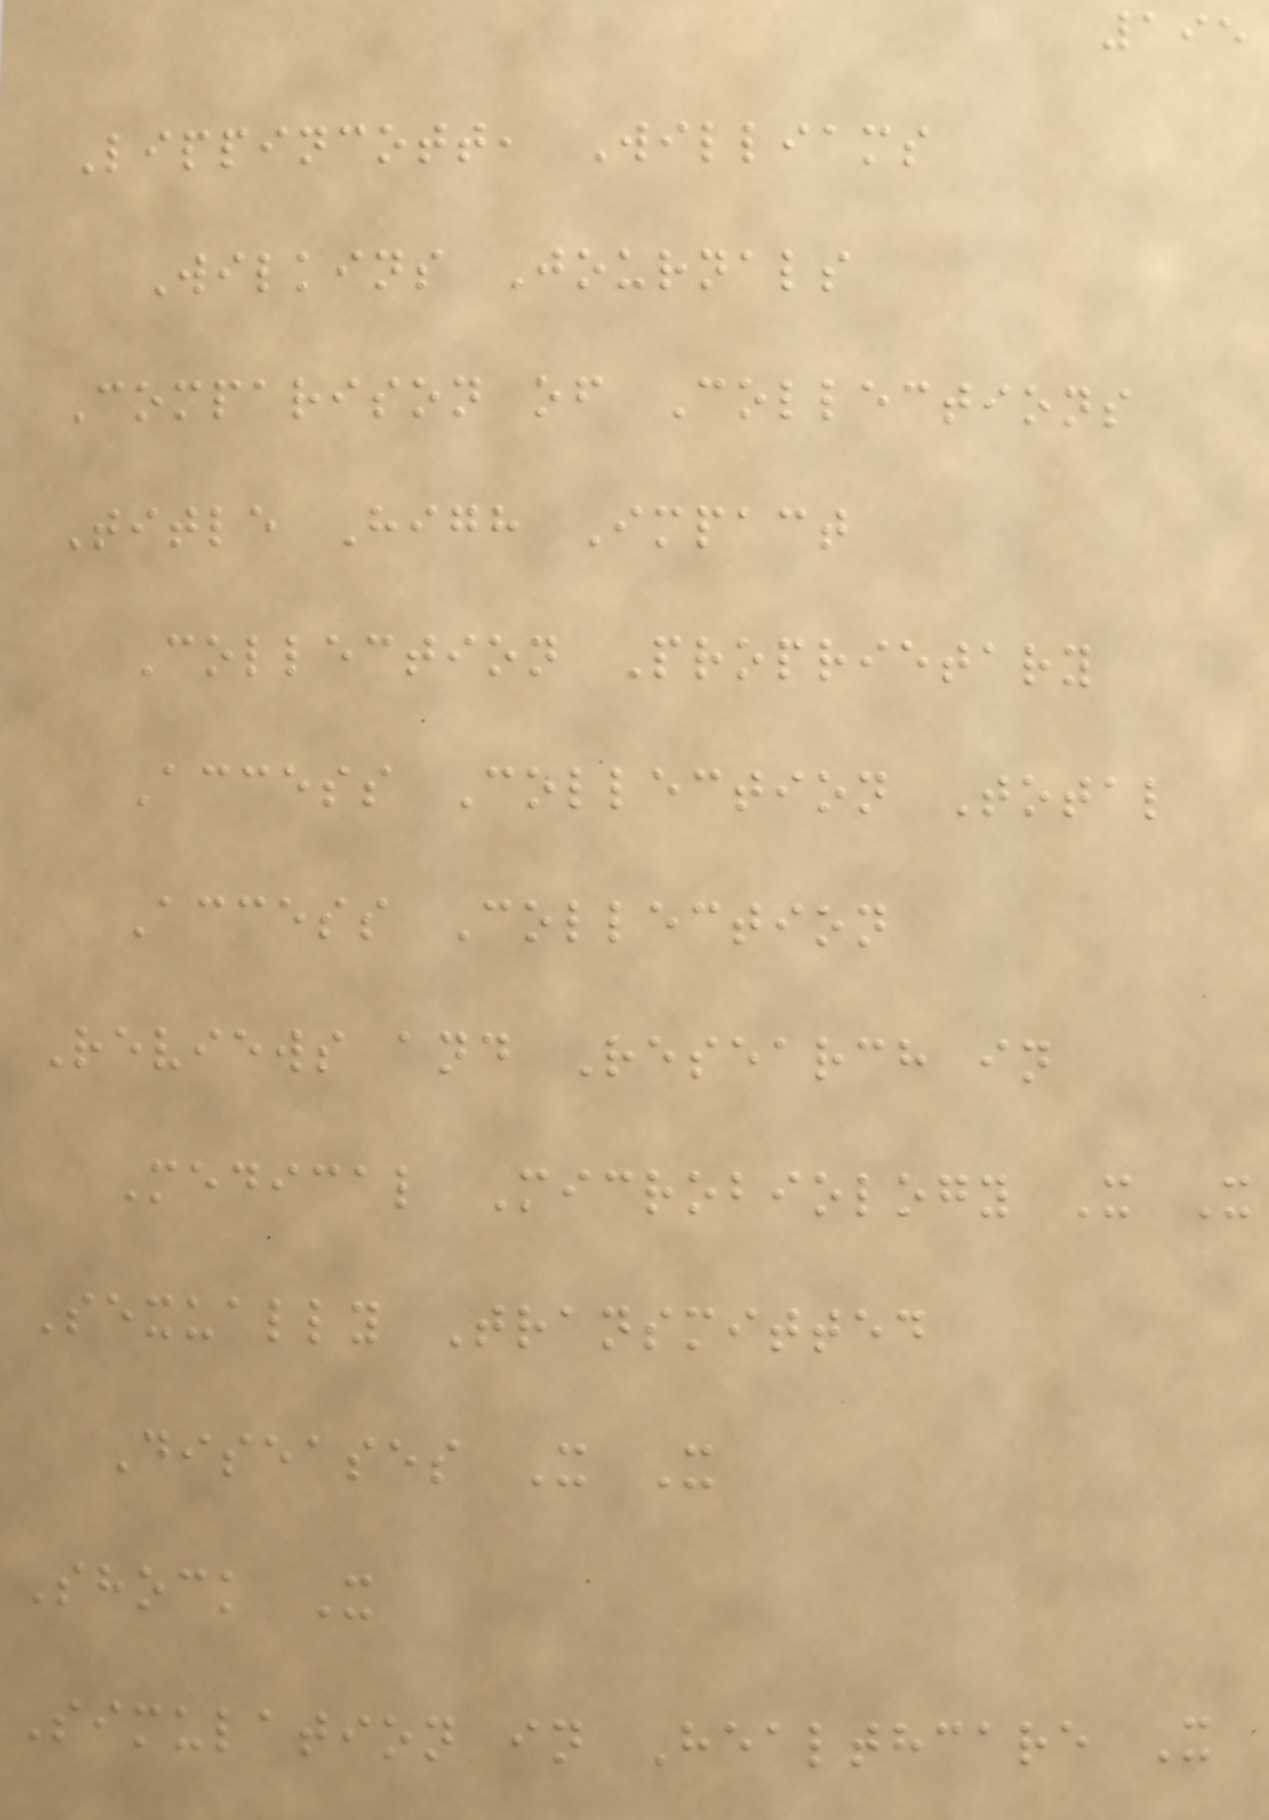195
Lippincott, Williams
Wilkins Journals
Comparison of Collections
Title High Impact
Collection Proprietary
Access Collection Total
Access Collection
Reviews and Research in
Medical Microbiology X X
Sexually Transmitted
Diseases X X
Shock X
Simulation in Healthcare X
